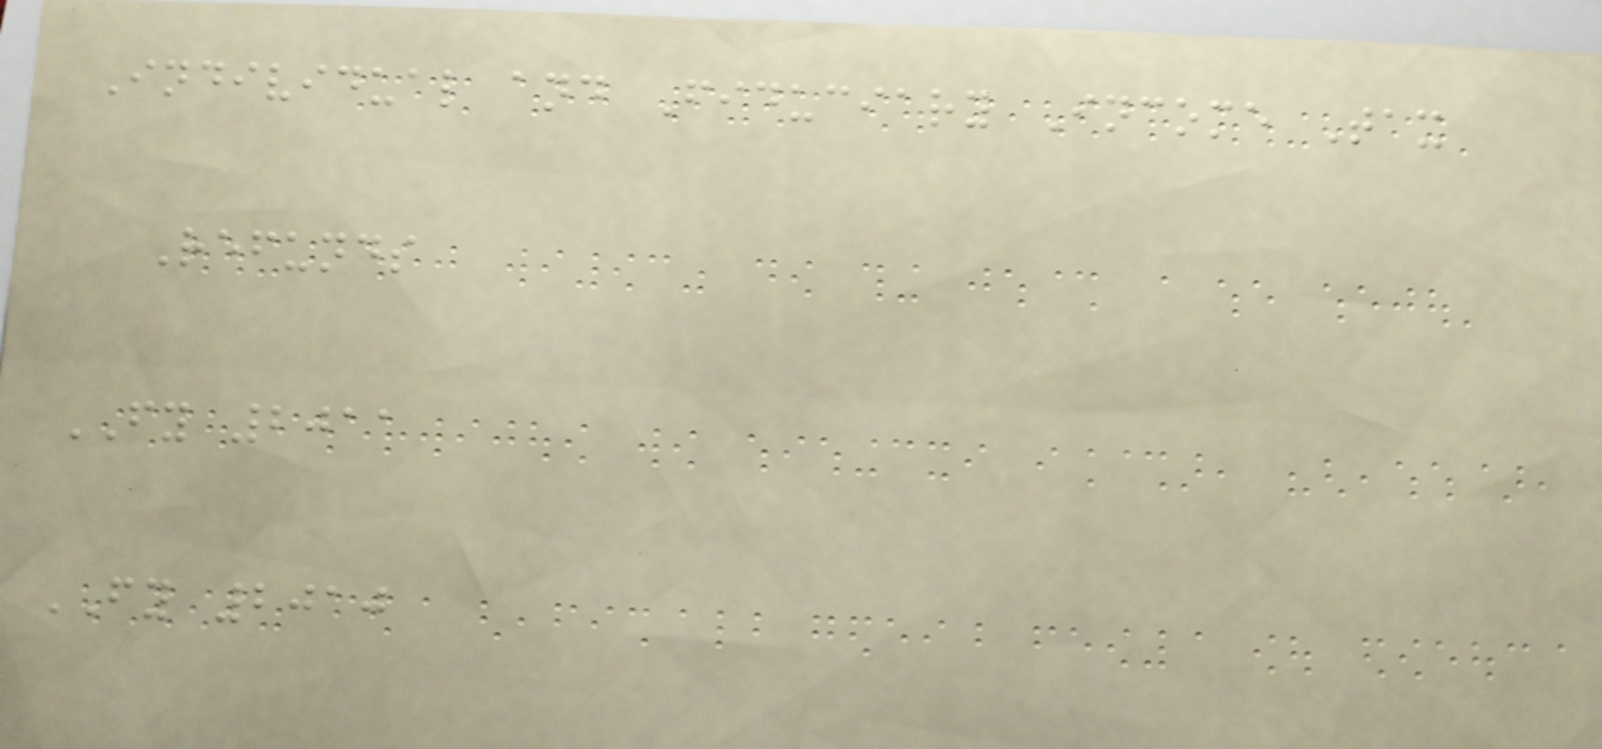Individual and Fiduciary Income Tax
Refunds
FY 2011
FY 2010
